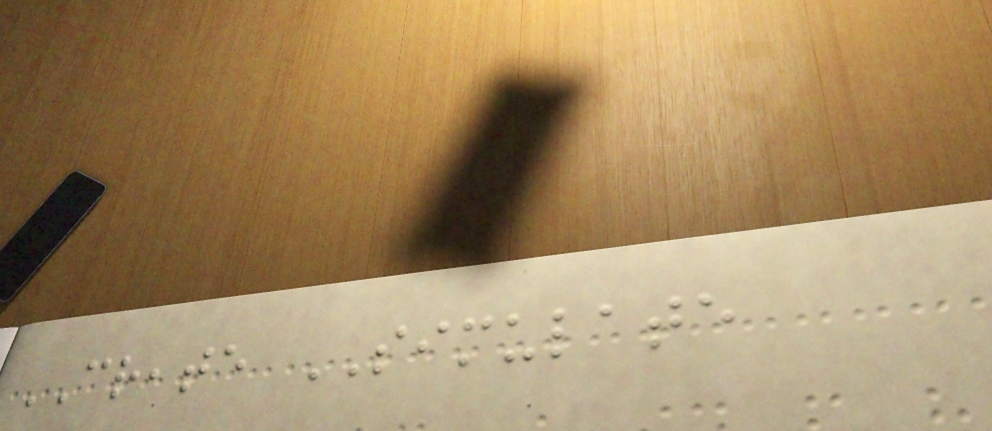CREATE SIMULATE
